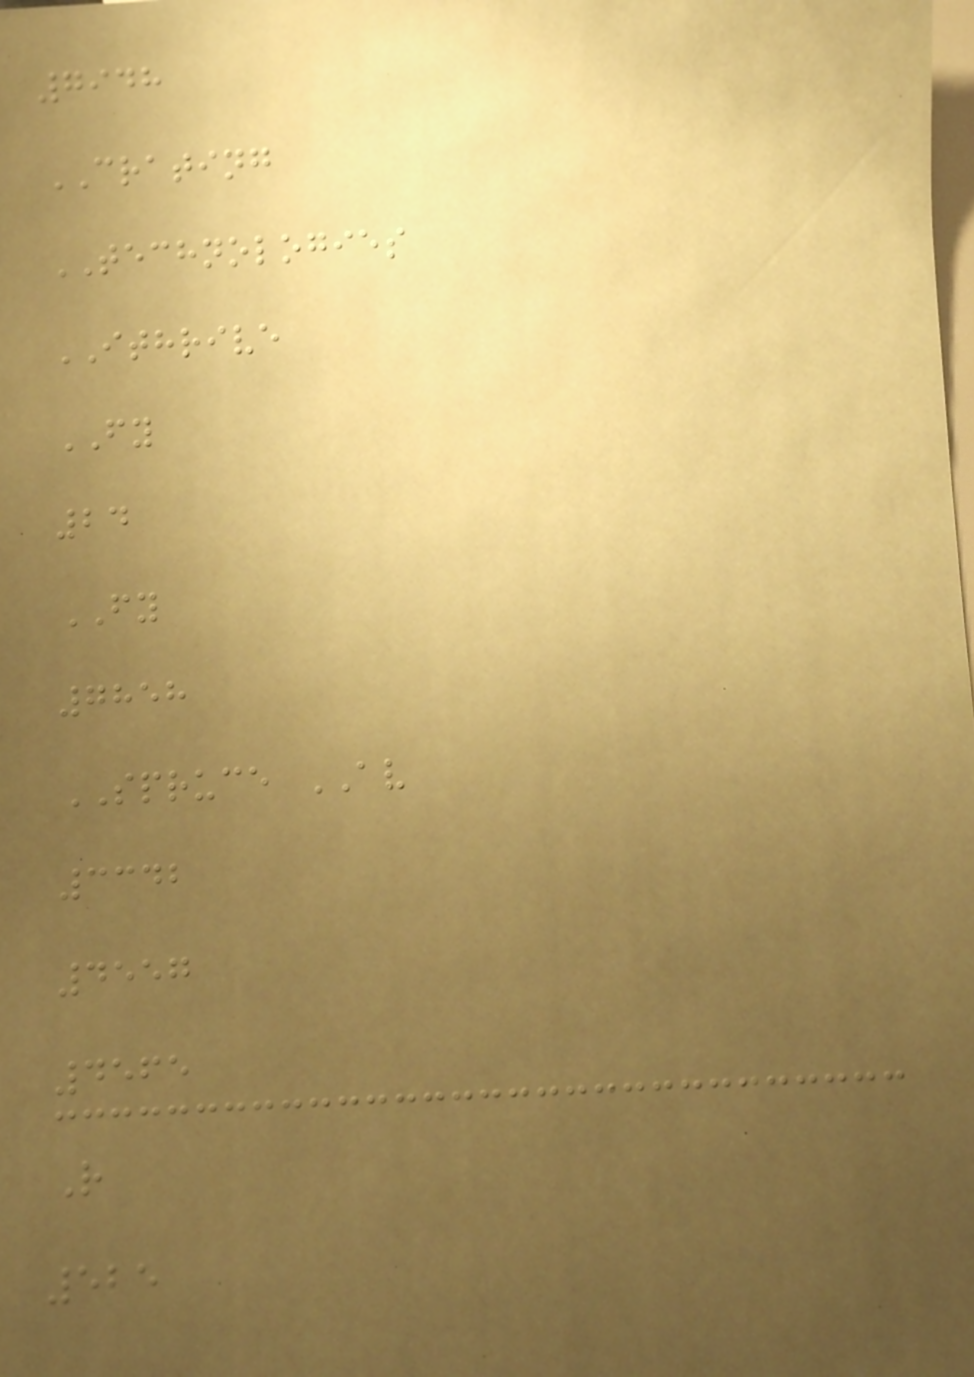7948
CRATING
TECHNOLOGIES
ITHRIVE
FY
24
FY
7858
SPRUCE AV
3342
4557
4565
R
525
